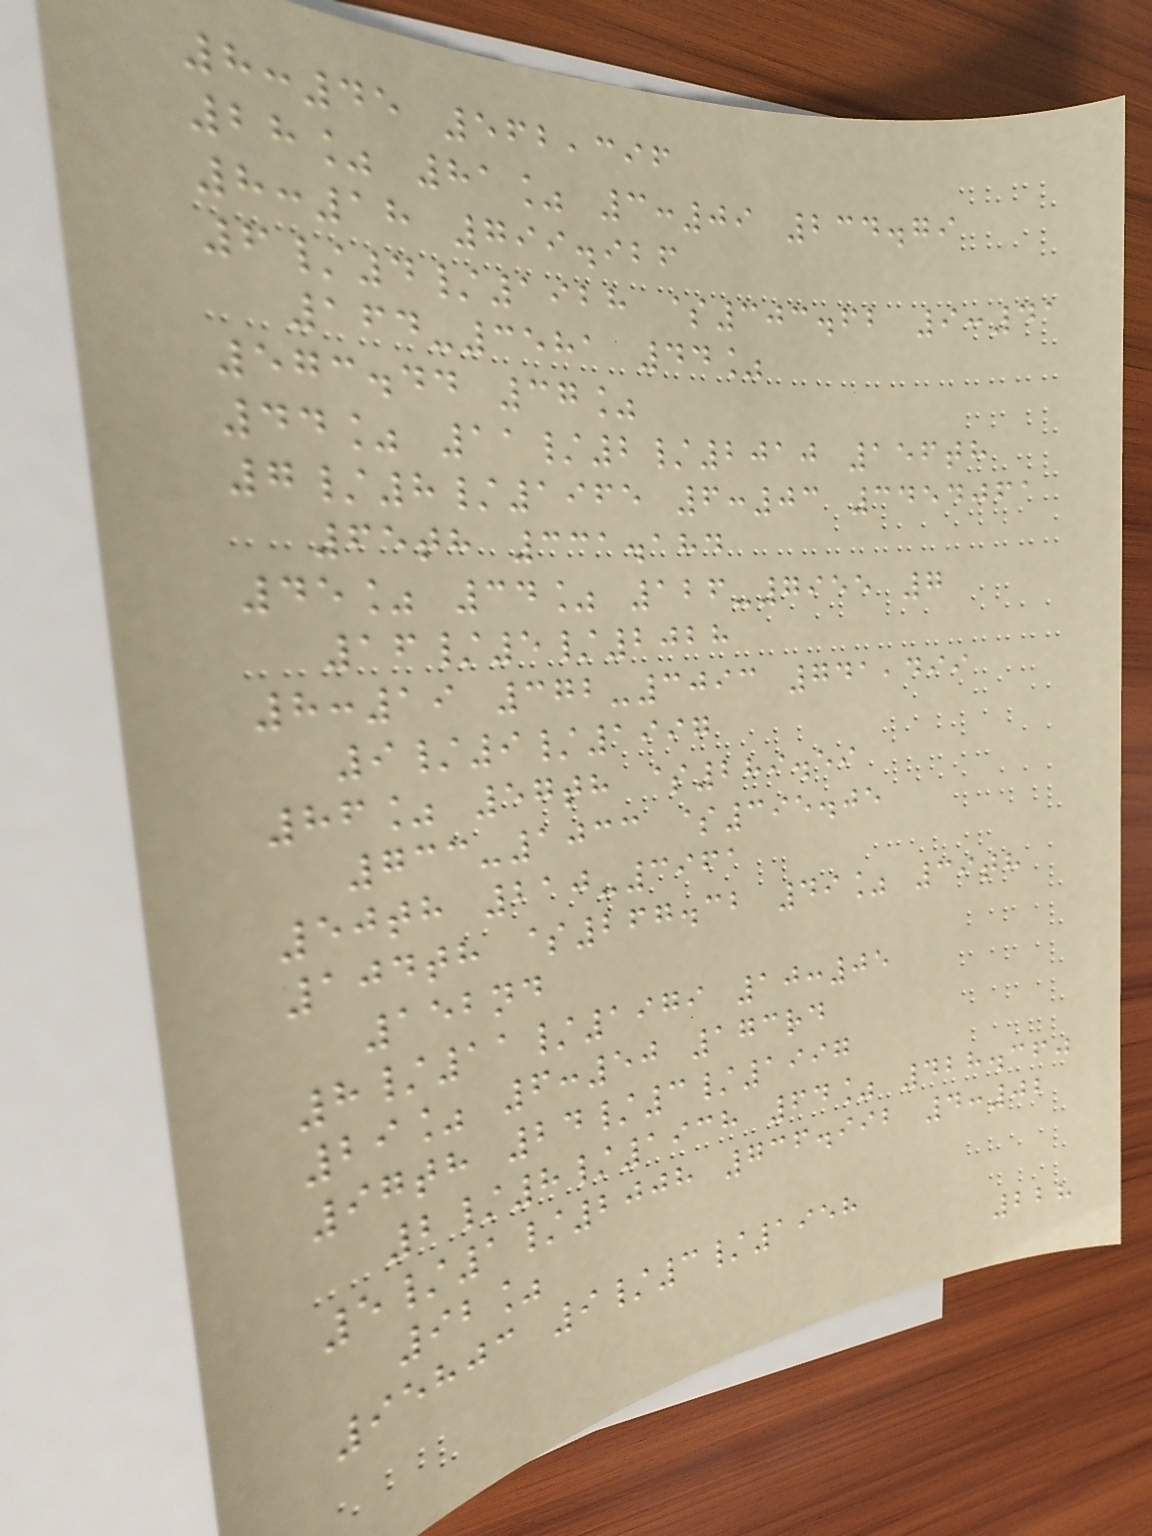8:45 562,396
28% 81% 3:09 234.79
8:18 799.926
6/4/1928 $303.62 9:41
164-3581 44%
573.44 37%
44% 11/2/2010 156th
7/8/1965 6:03 3454061
65th 331.184
45% 34% 126-7955 7
16/5/2028
8:19 372-3093 741,499
9/9/1997
86% 57th $289.59
733-1033 $395.05
50th 210-3961
104th $267.32 49% 39th
152nd
8/11/1979 10:05
29% 6:50 173rd
97th 24/3/1997
2/8/1938 64% 428.360
5/1/2008 736.992 4:02
92%
95803 9/3/1958
228
